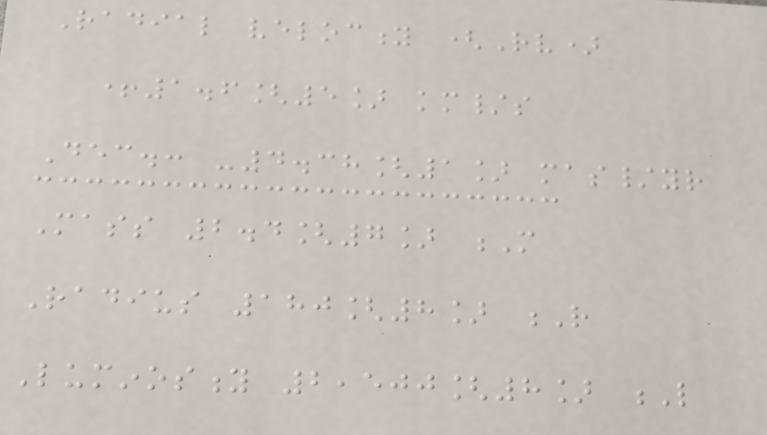Radial velocity (Rv)
+1.6[5] km/s
Dec.: -4.38[1] mas/yr
Mass 2.4[7] M
Radius 180[8] R
Luminosity 2,500[8] L
